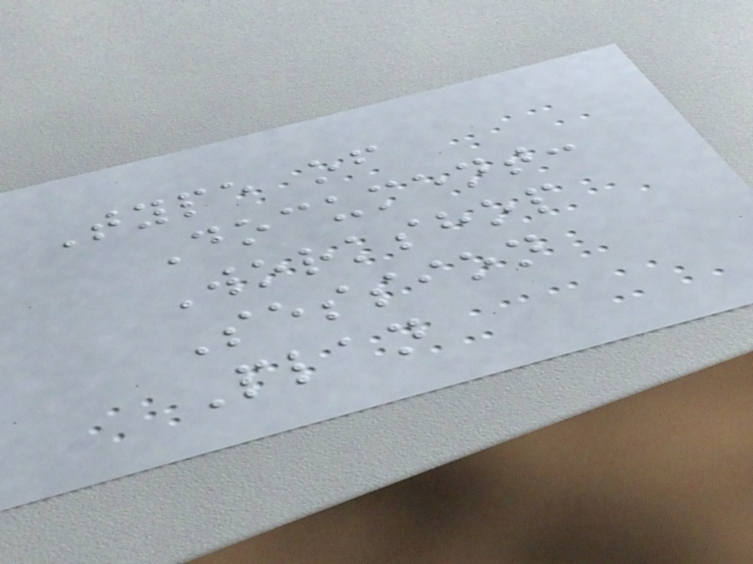Type of
Document:
Workshop
Session
Plan
